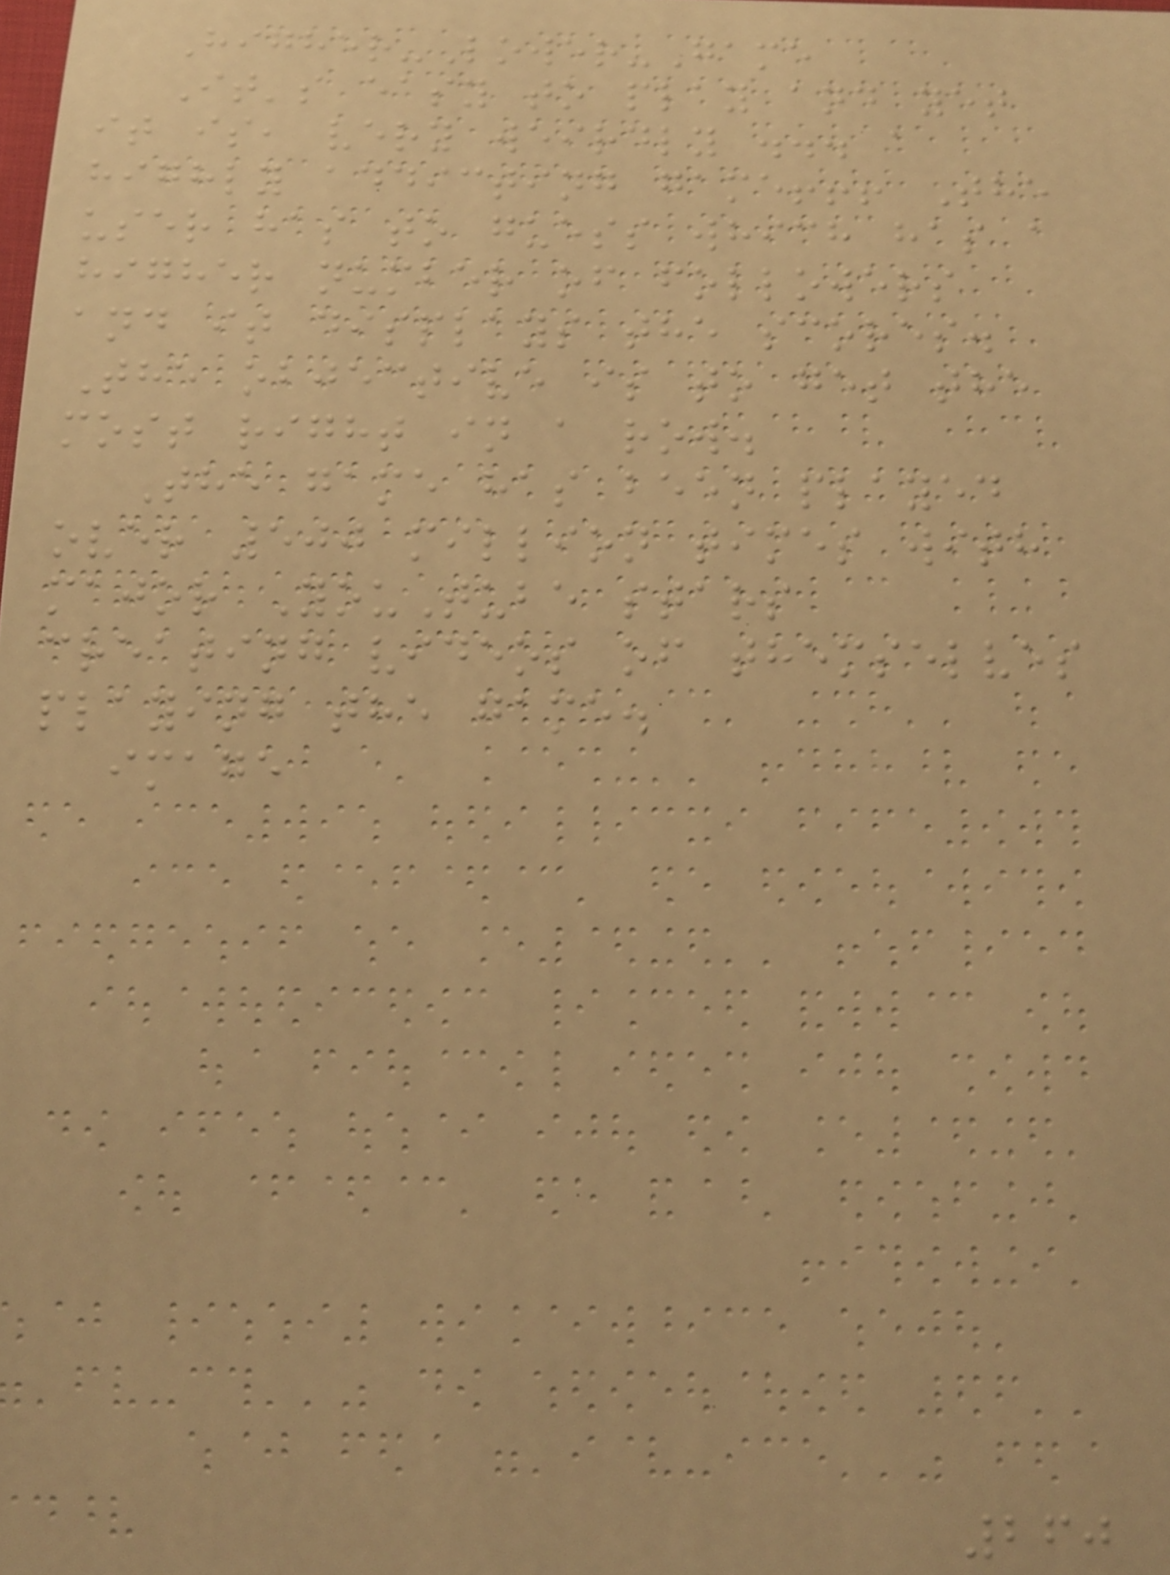Higher-Lower-Game
It's easy to play and yet
it is, very weirdly ... a
highly addicting game!!! The
user has to guess which has a
higher number of followers
and it displays the scores.
The objective is to get the
most right in a row.
The game has been played
over 500 million times with
major YouTube stars
creating videos of themselves
playing the game.
image
260
